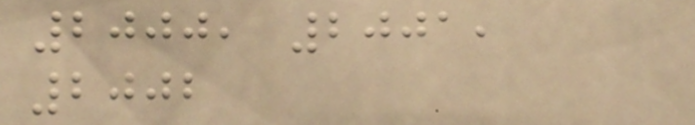2000, 2001,
2002
